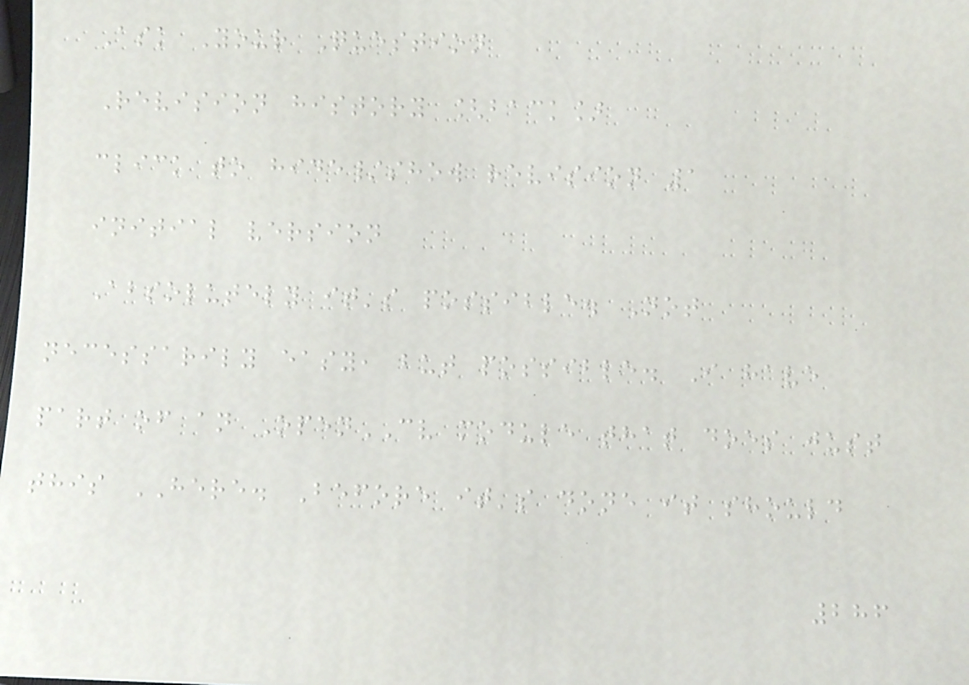Ask Your Question
Revision history [back]
click to hide/show revision 1
initial version
Absolutely it's possible. Not
necessarily easy, but possible. I have
part of an OpenCV module that does just
this HERE. Before it's done it should
286
